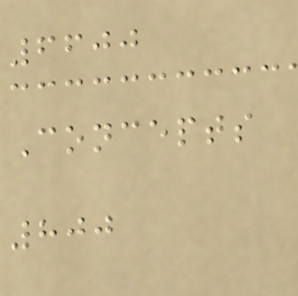6600
Concepts
800
